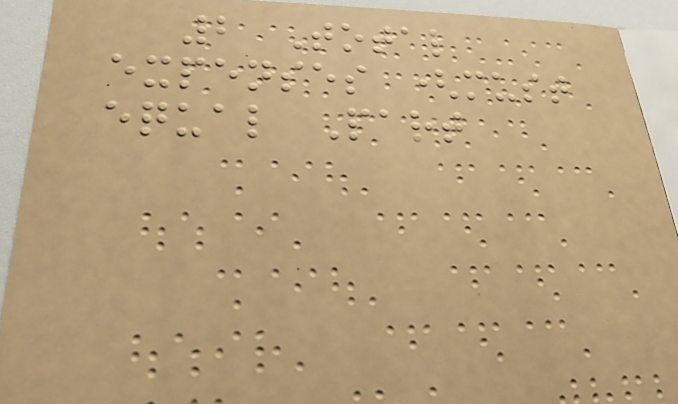2 Total
expenses (must
equal Part
